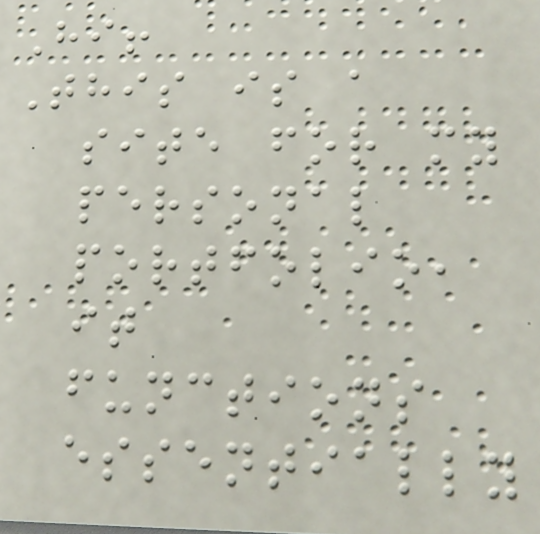Hi!
This is a
site for my
personal
portfolio,
it
functions
essentially
